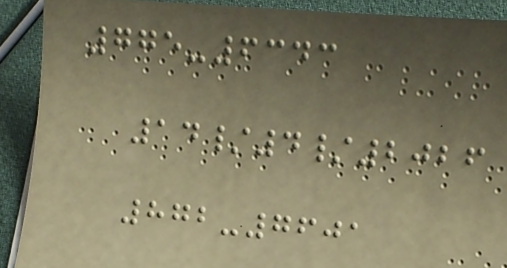775-6343
14/4/2026
872-7601
